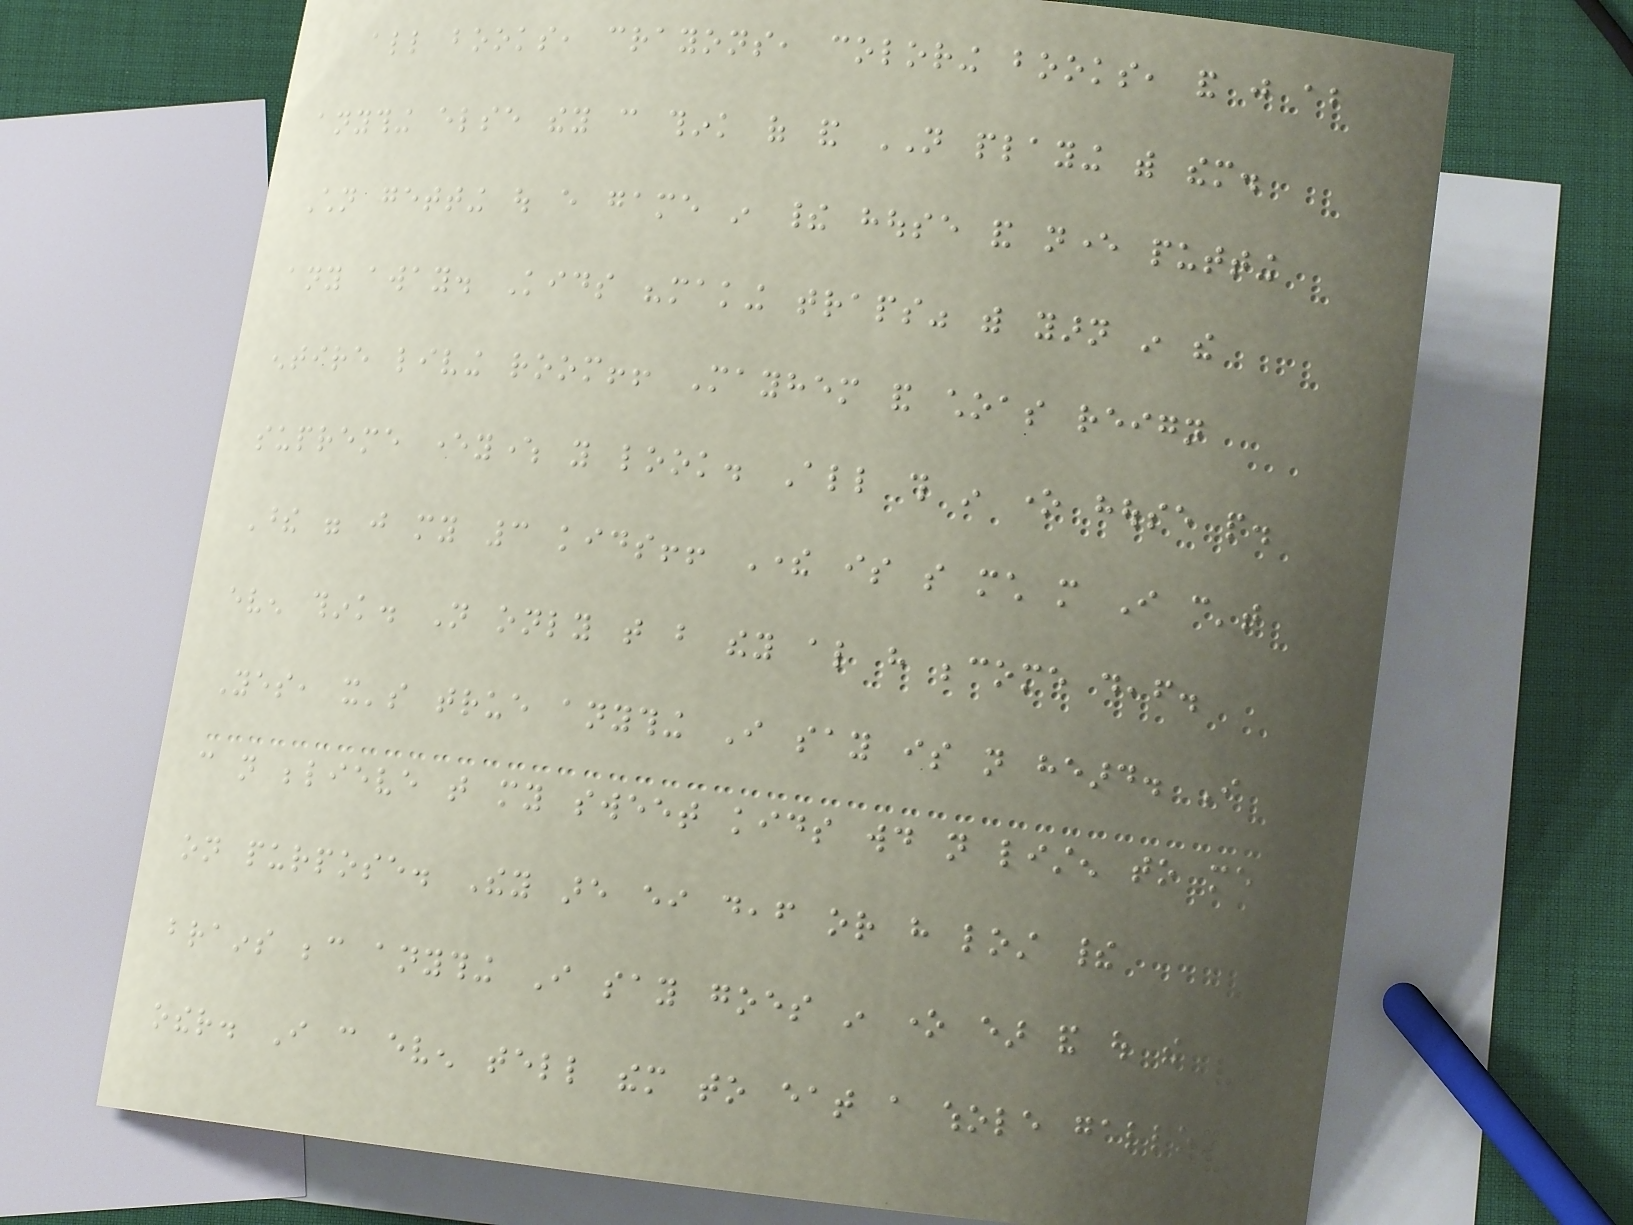all books, crayons, coloring books, and just about
anything else they can think of and NOT playing with them.
Children getting out every game in their house and never putting
any away. Kids "making traps" with yarn in the
entire living room!! Mayhem and choas reign
supreme everywhere you look. All this in one house people.
These were just my 3 kids!! There is so much more I can't
even think. Not only that but they also have become deaf.
Yes, it's true anything I say is not heard. I
can not believe that my sweet kids would not listen to me
on purpose. They are either deaf or have lost their
brains because anything I say goes in one ear and out the
other. I can even tell them to eat a whole gallon
